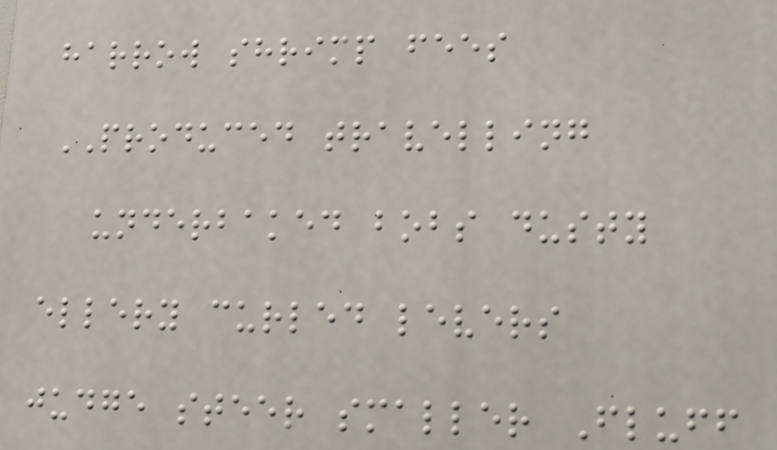harrow shrimp fees
PRODUCED travelling
underbaked bobs dusty
ellery curled levers
judge steer smaller Fluff
